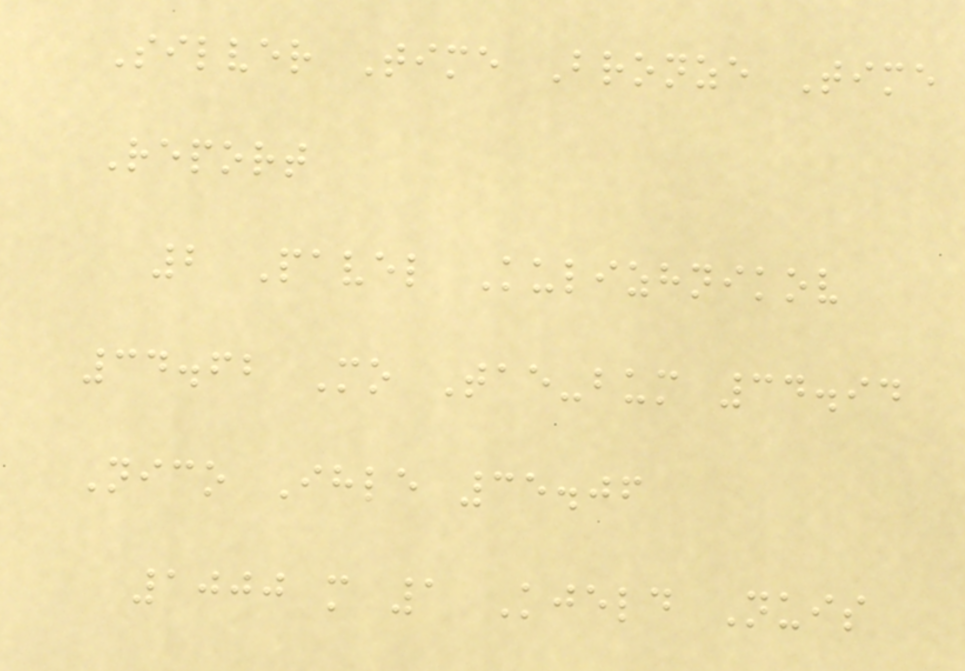Silver Time Bronze Time
Report
2 Pavel Kulizhnikov
34.62 Mo Tae-bum 34.94
Nico Ihle 35.06
1000 m 1 Kjeld Nuis
